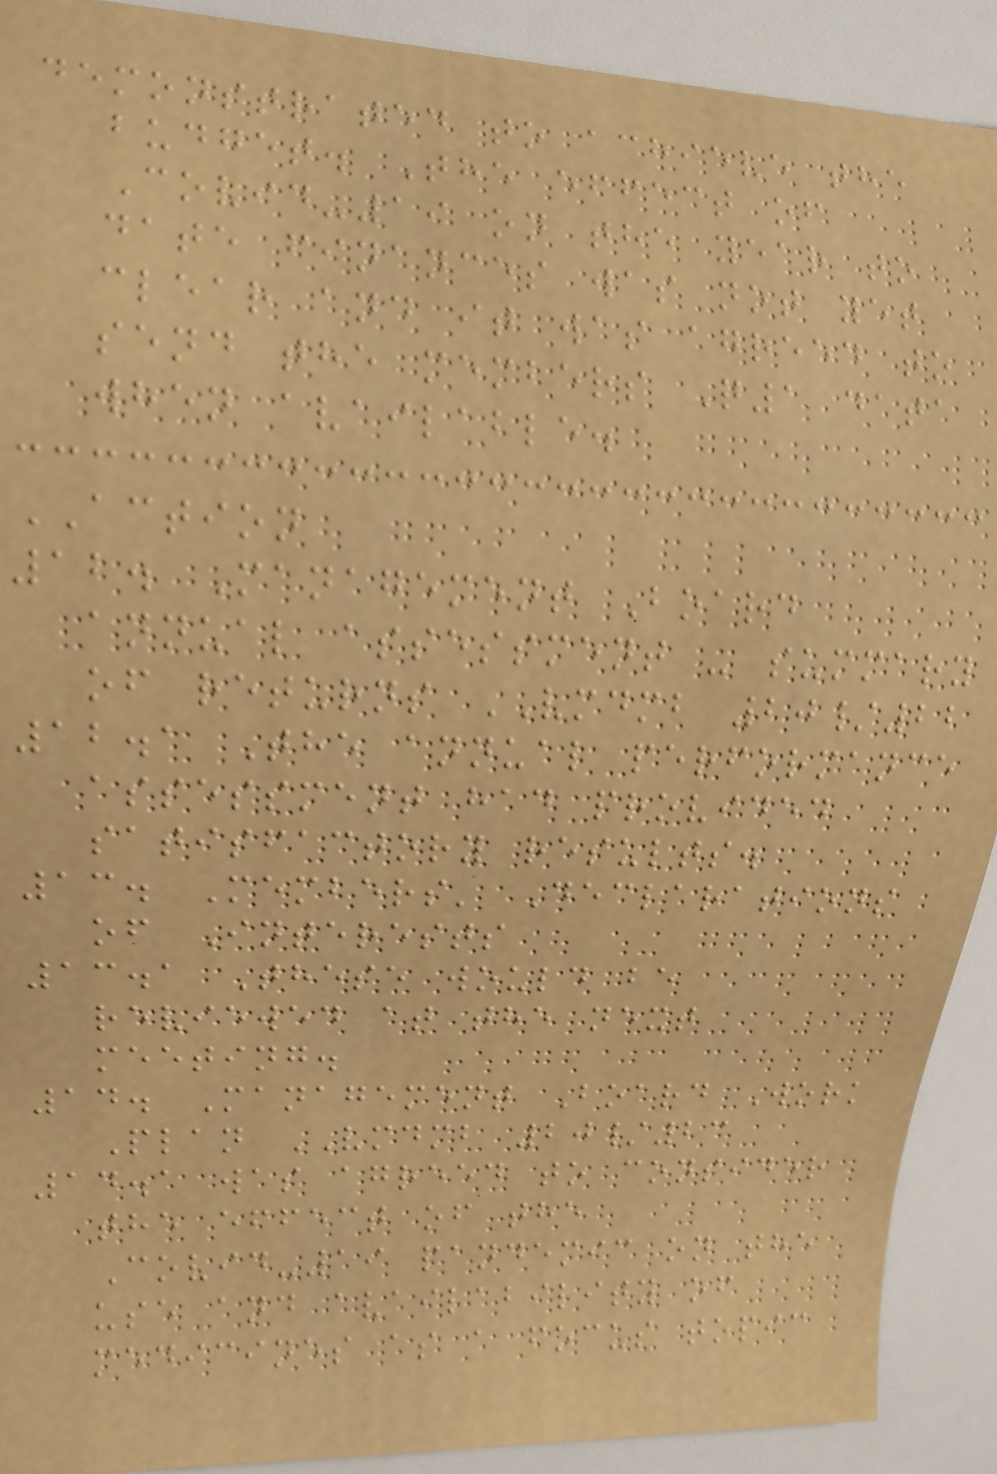demonstrated to achieve the
budget. The effect of
Covid-19 on the year to
date finances was not yet
clear and it was agreed to
send the members Q1 data
when available.
ACTION
12. Management Board
annual assessment - summary
of returns VMDMB 20/22
12.1 The annual performance
assessment had provided
satisfactory results.
13. Members' Declarations
of Interests
13.1 These would be
reviewed at the next
meeting.
14. Management Board Work
Plan VMDMB 20/23
14.1 was agreed to consider
the effect of the
Covid-19 pandemic on the
use and availability of
medicines as a focus topic
